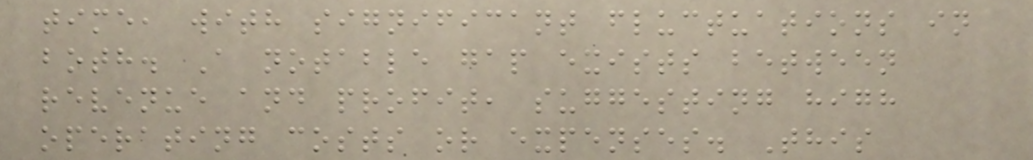time, with significant fluctuations in
both. A notable gap exists between
revenue and profit, suggesting high
operating costs or expenses. This
